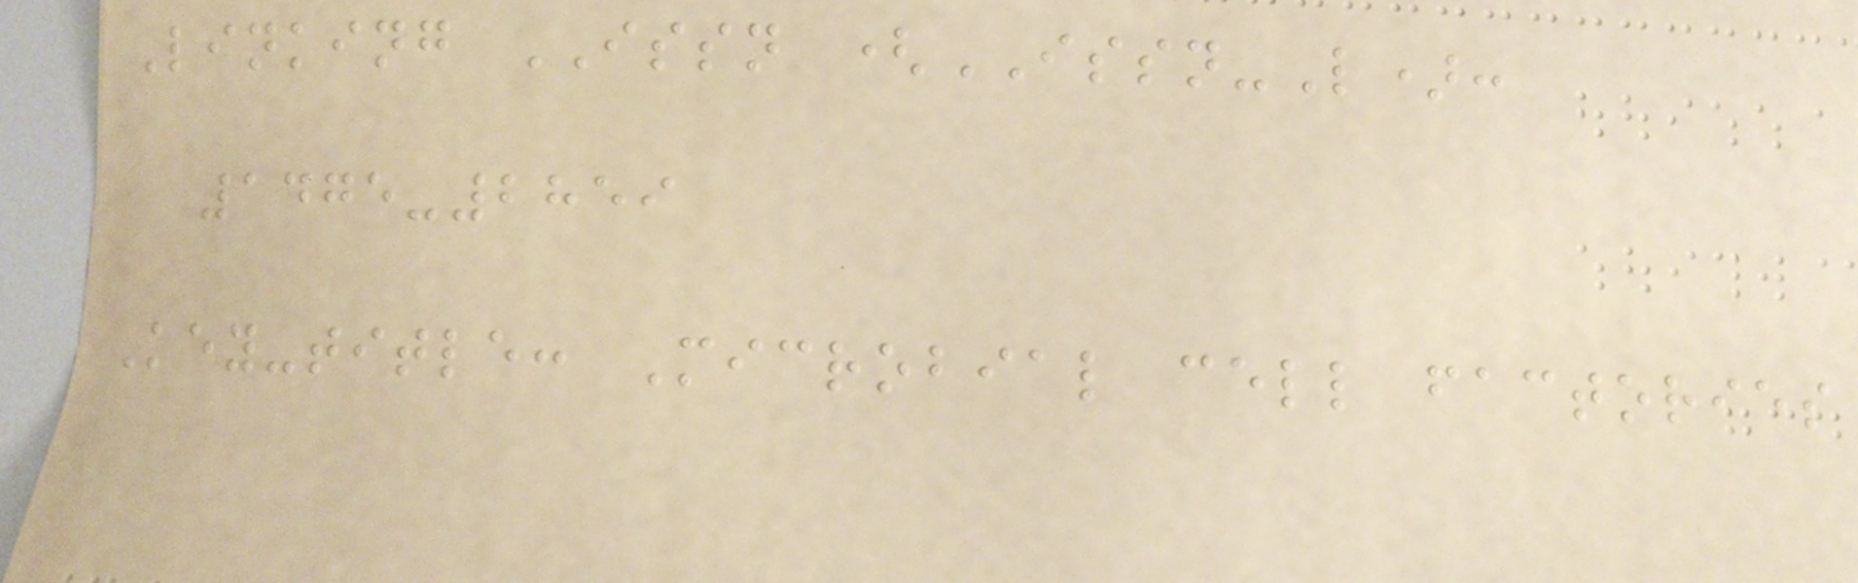Linking ISSN (ISSN-L):
1475-2859
Key-title: Microbial cell factories
